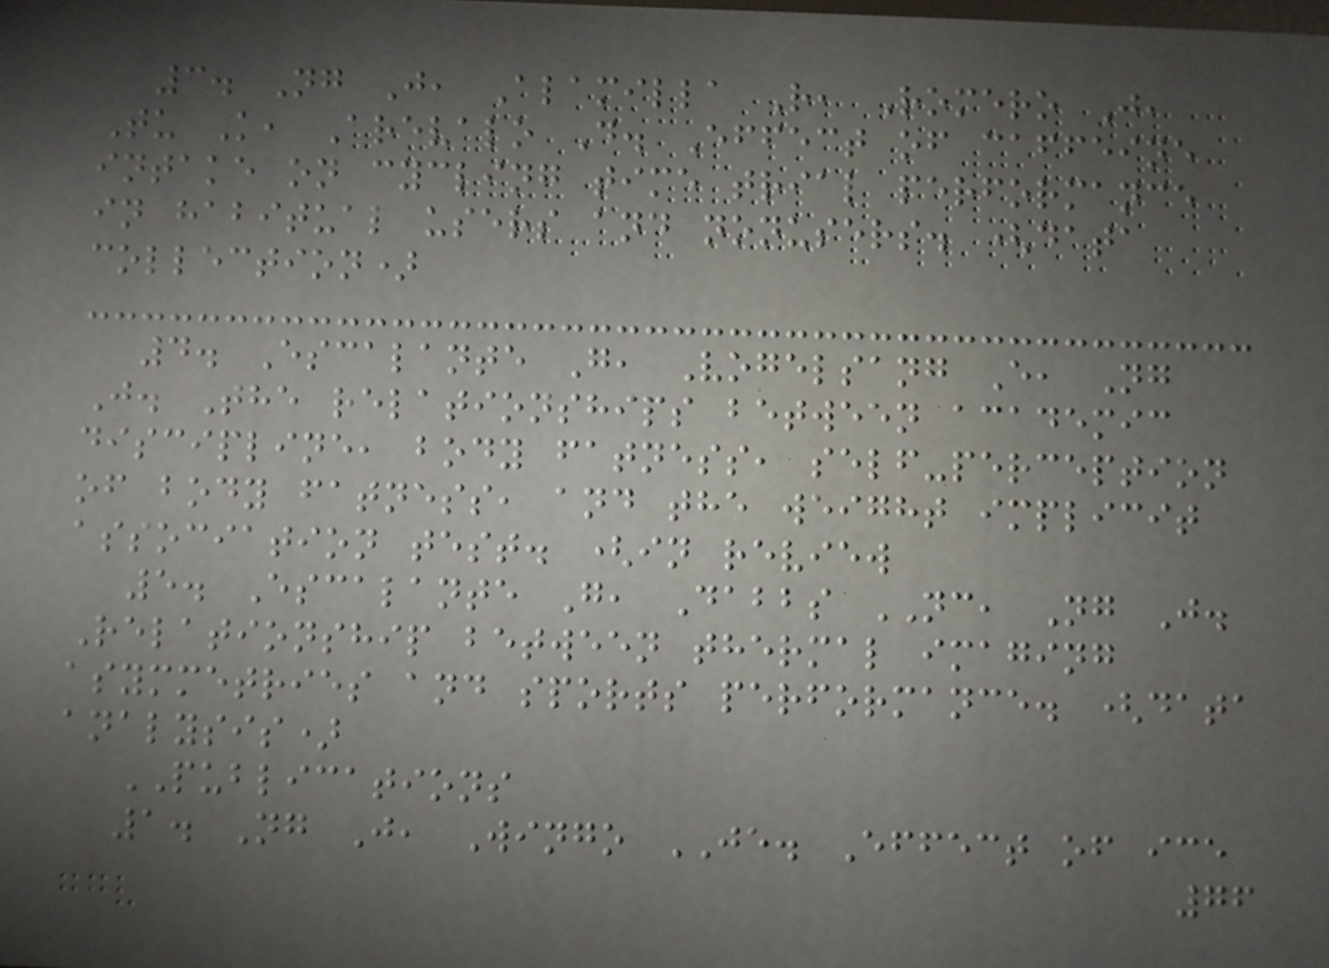3. Ng J, Alamilla R, Romero J,
Tu K, Arevalo D. Effect of caffeine
intake on cycling time trial performance
in habitual users and nonusers. (data
collection)
4. Escalante G, Vogelsang E, Ng
J. The relationships between academic
discipline, body fatness, self-perception
of body fatness, and the weight implicit
association test. (in review
5. Escalante G, Dabbs NC, Ng J.
Relationship between thermal imaging
asymmetries and sports performance. (data
analysis)
PUBLICATIONS
1. Ng J, Wingo JE. Effect of ice
76
